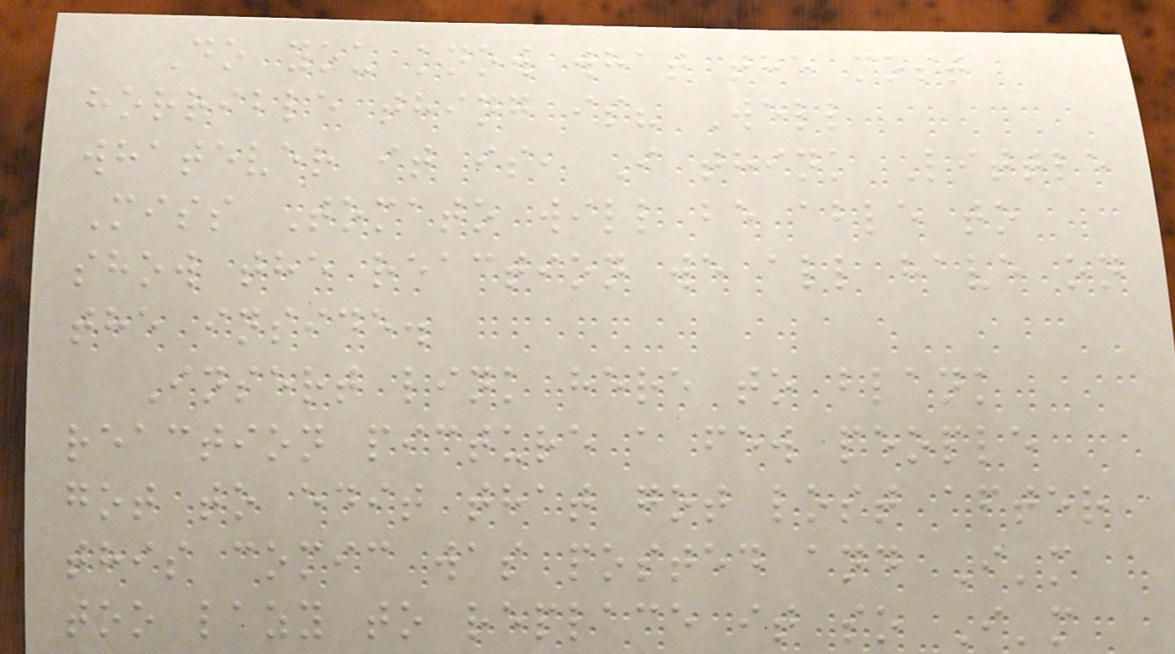Do you know what the most
horrible thing is? Well
whatever it is, I think Little
Miss Tomato will be able to
show the reaction we all have on
the inside.
Insert link here to blank
reaction picture a few people
got to edit that got lost after
this comic was posted and I'm
too lazy to replace it so I'm
